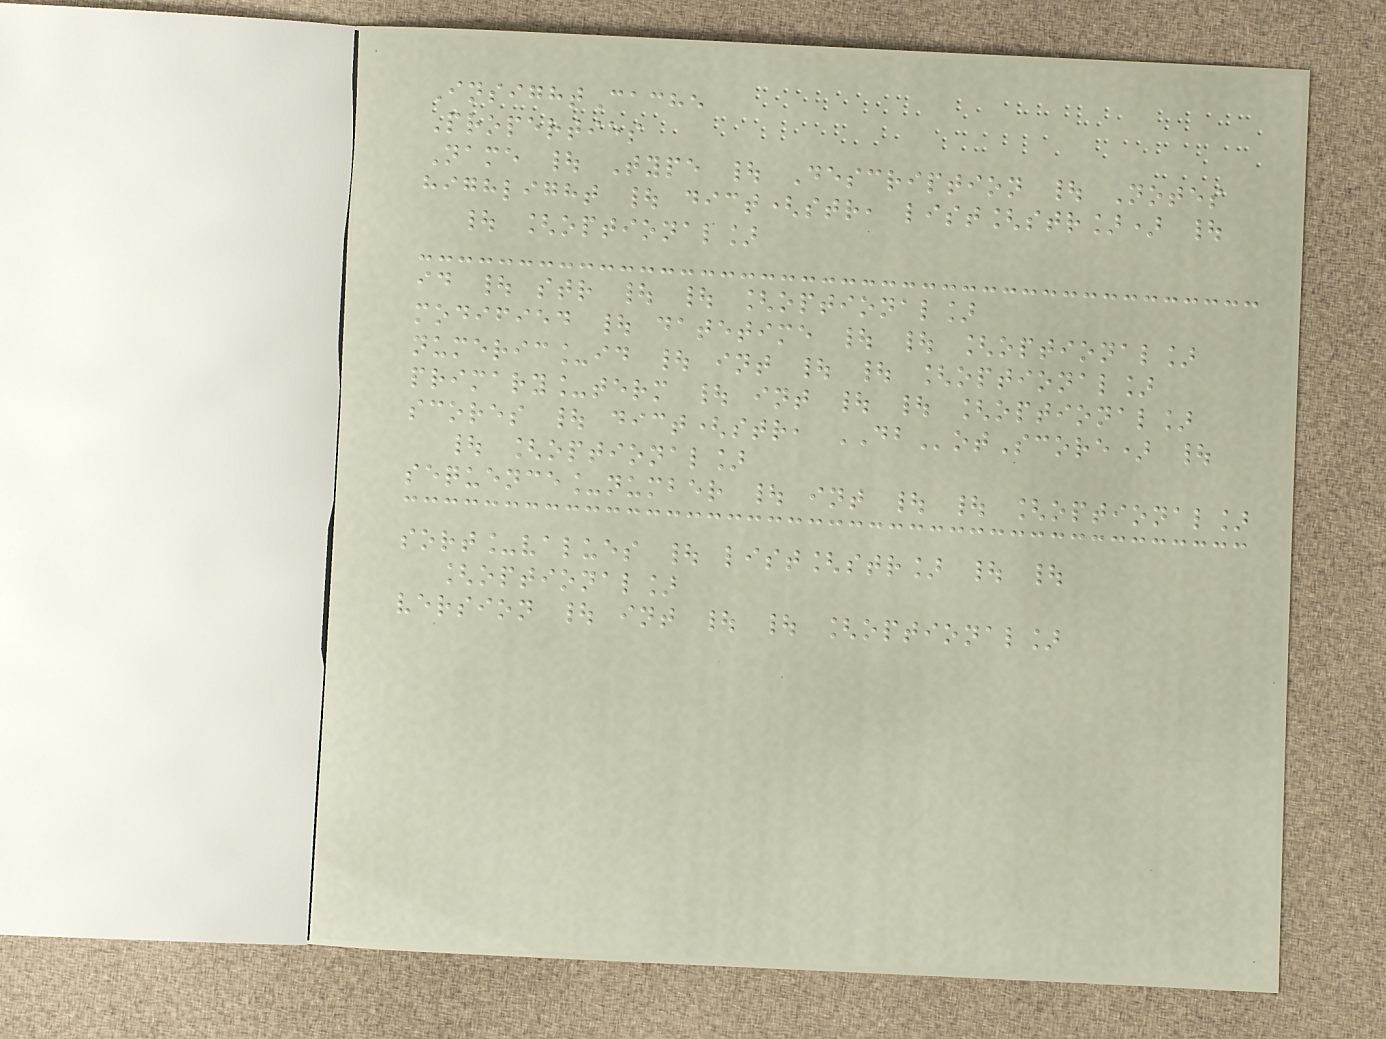InsightCache
Properties
Name | Type | Description | Notes
highlight | dict(str, list[str]) |
| [optional]
id | str | | [optional]
modified | datetime | | [optional]
numeric_id | int | | [optional]
primary_term | int | | [optional]
scores | dict(str, DBotScore) |
| [optional]
sequence_number | int | | [optional]
sort_values | list[str] | |
[optional]
version | int | | [optional]
